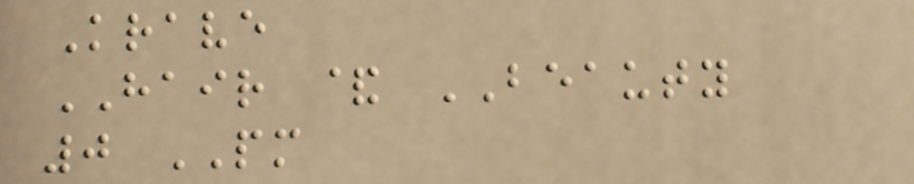Krave
HAIR & BEAUTY
0 PM
